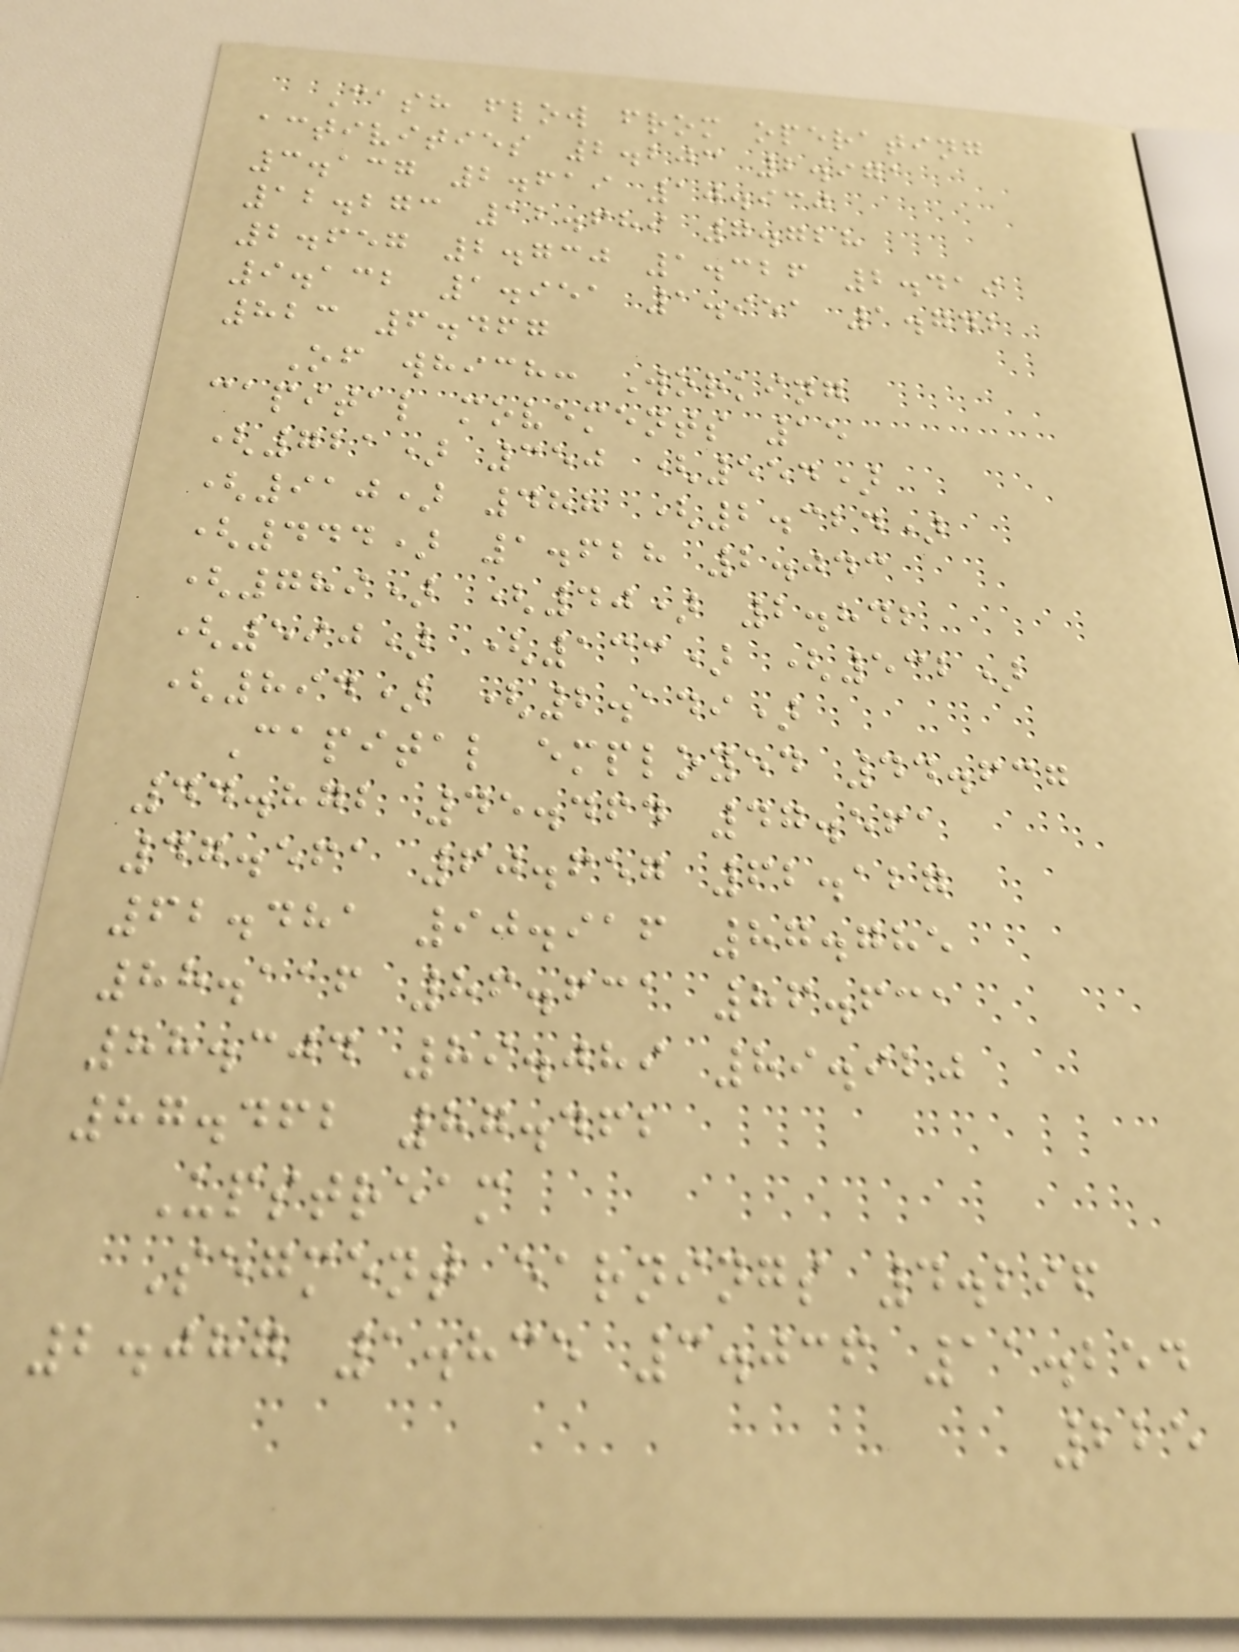Cash flow from operating
activities 2.203 2.971
3.137 2.619 10.930
12.273 12.689 7.728
2.657 2.730 1.326 2.419
9.132 1.951 1.951 1.742
823 6.467
Of which: Working
capital movements 15
(721) 350 (554)
(910) 488 (2.324)
(444) 1.628 2.043
(789) (40) 2.842
(590) (133) (532)
(894) (2.149)
Capital employed 44.637
44.872 45.464 47.561
47.561 60.657 62.127
62.481 90.916 87.785
88.116 86.631 86.631
88.304 89.089 89.920
87.462 87.462
Upstream
Segment earnings 4.296
2.087 1.835 3.036 11.254
225
